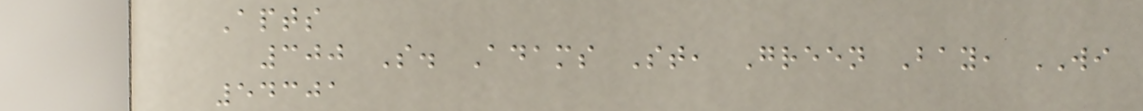Apts
300 S. Adams St, Green Bay, WI
54301
